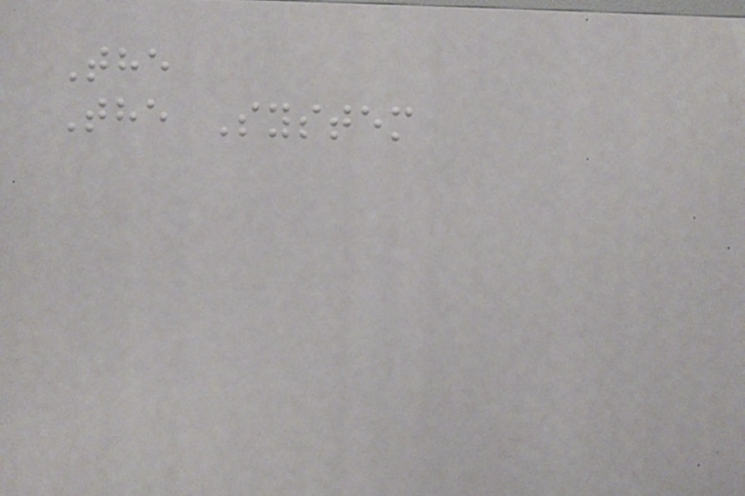The
The System
